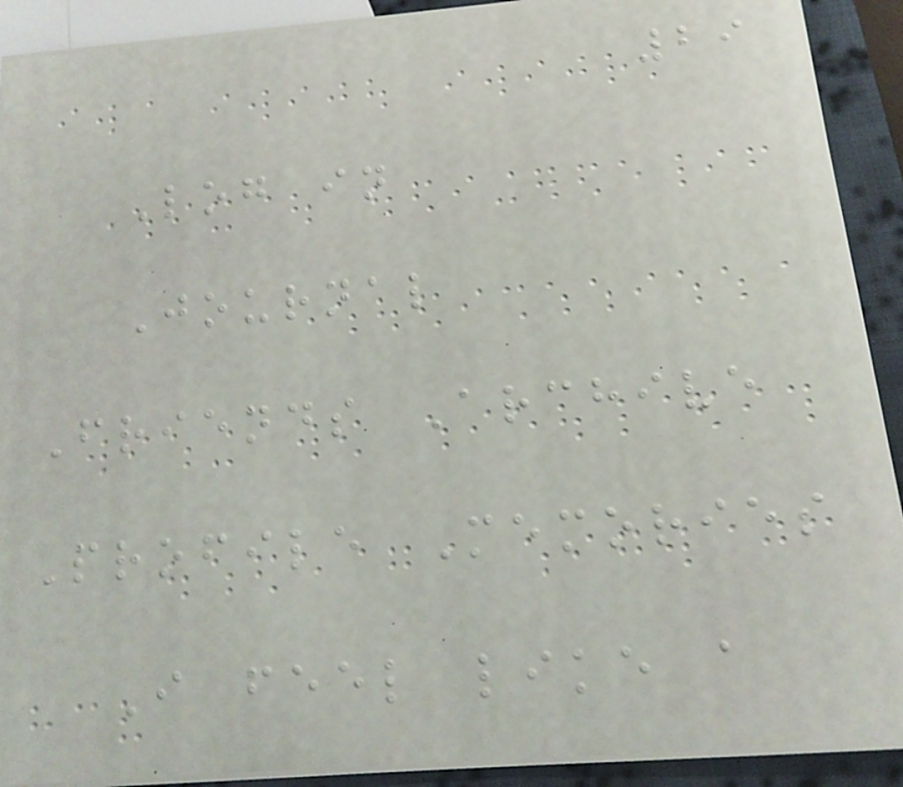29
Log in
Journal
Friends Archive
Profile Memories
I feel like a
